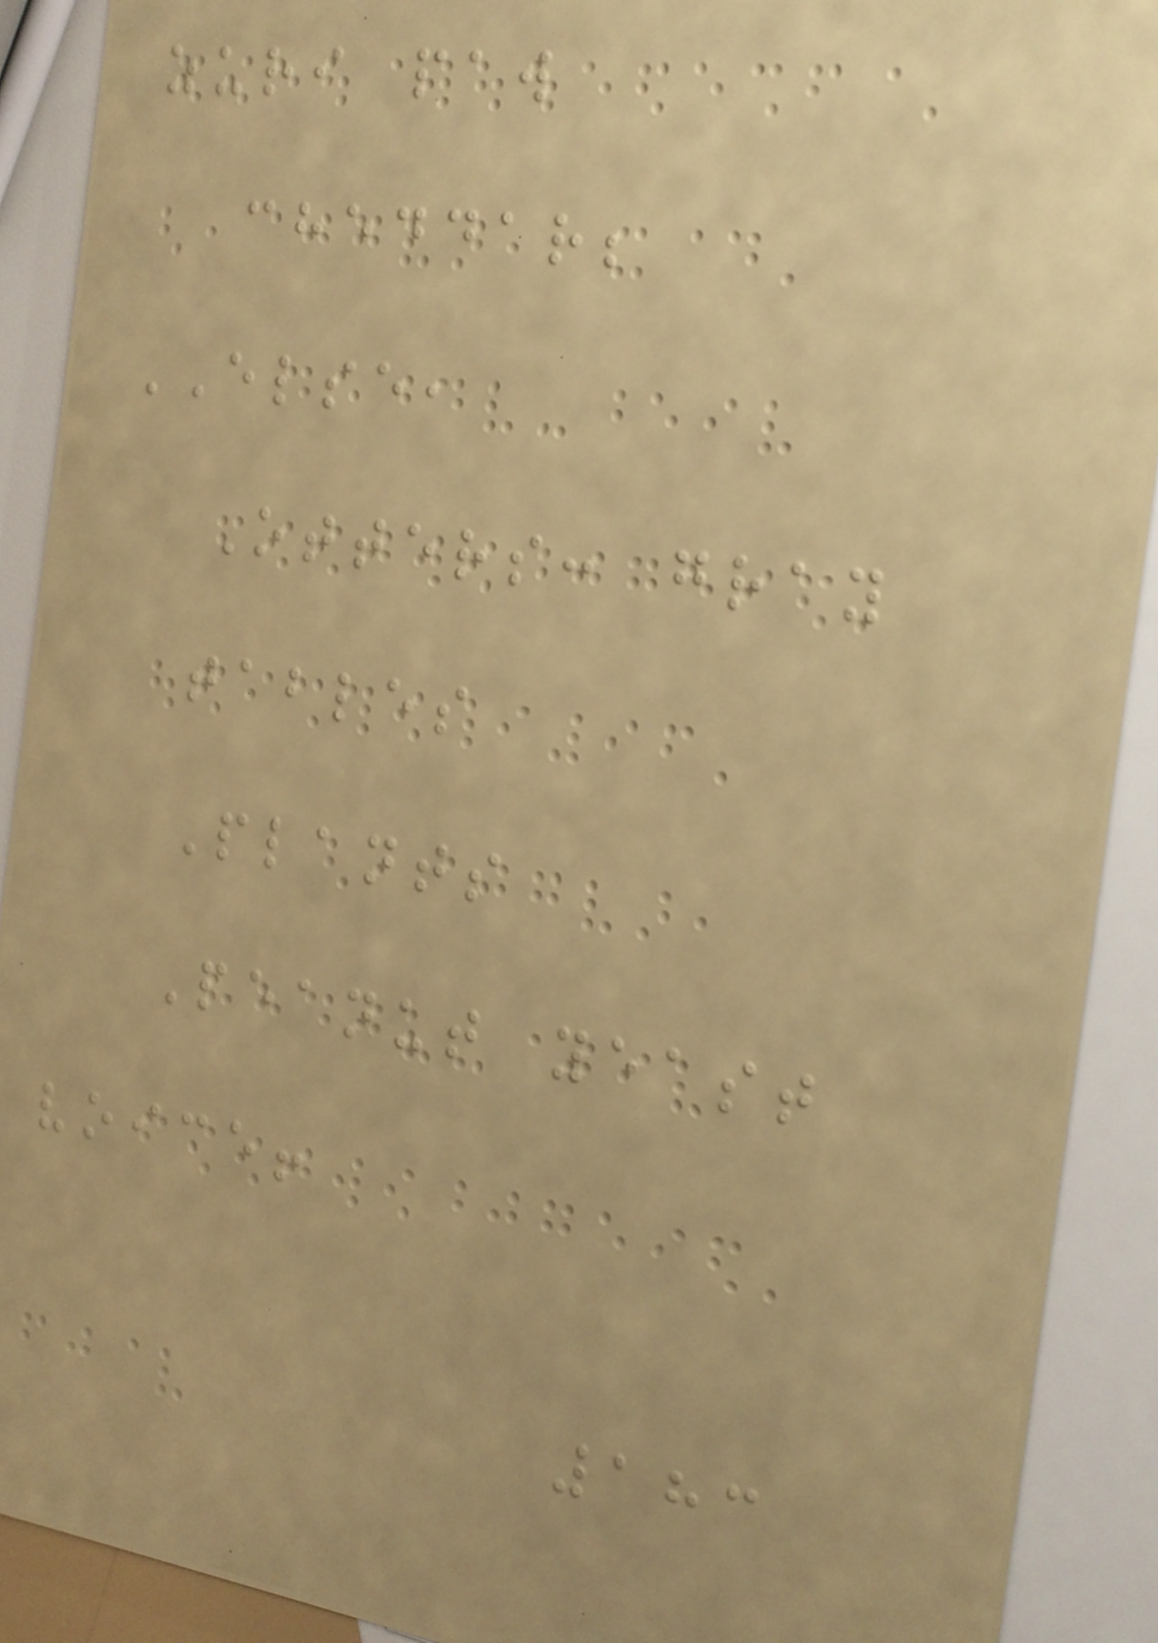zuri paw
cheddar;
ELSE,
Otters: gray
tables
Plants
Peanut yeast
voice!
183
